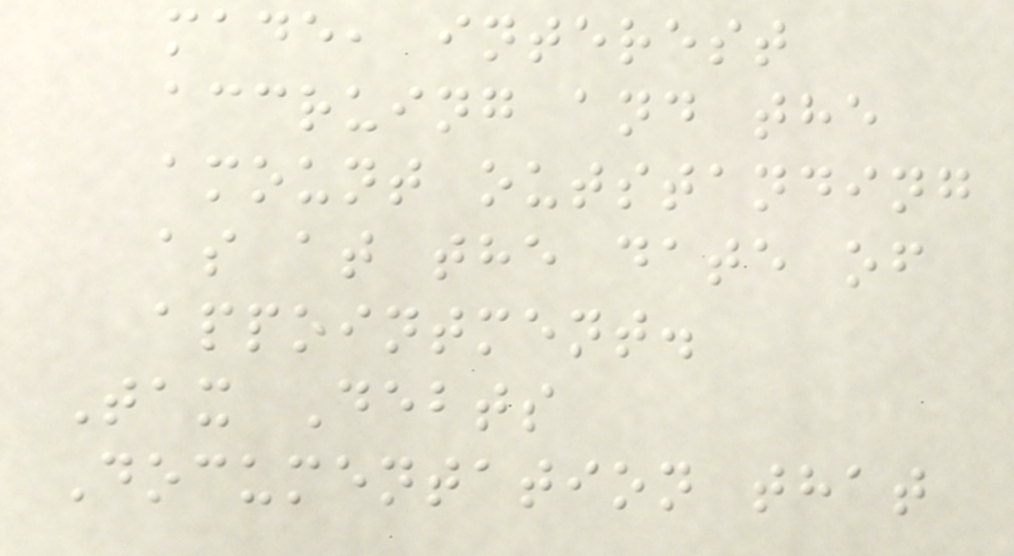made, interest
accruing and the
amount outstanding
as at the date of
appointment.
Tax Debts
Documentation that
